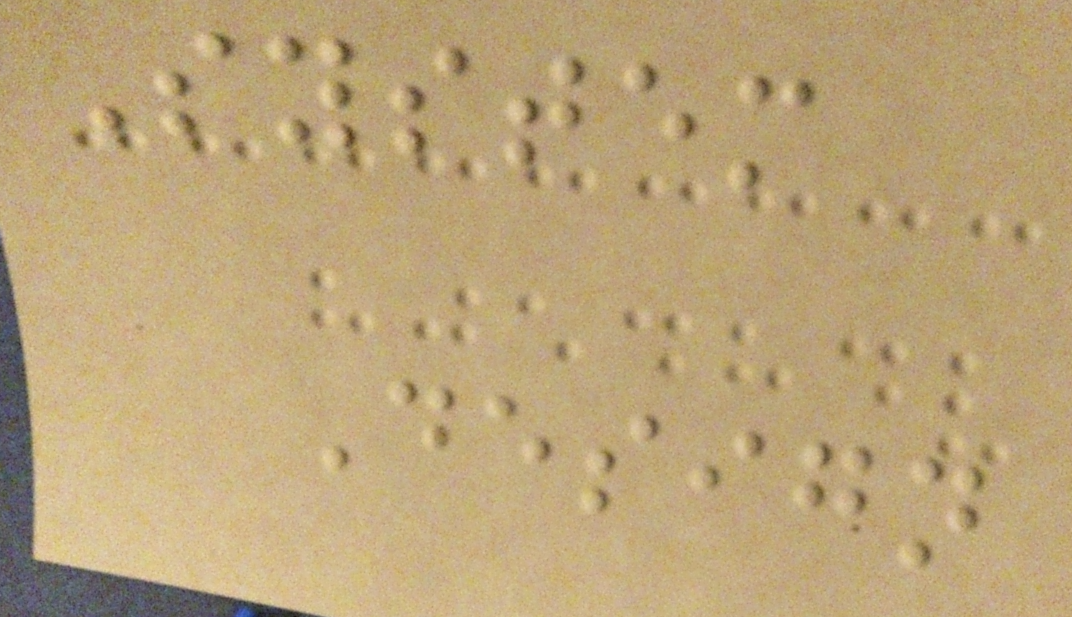System
Design
